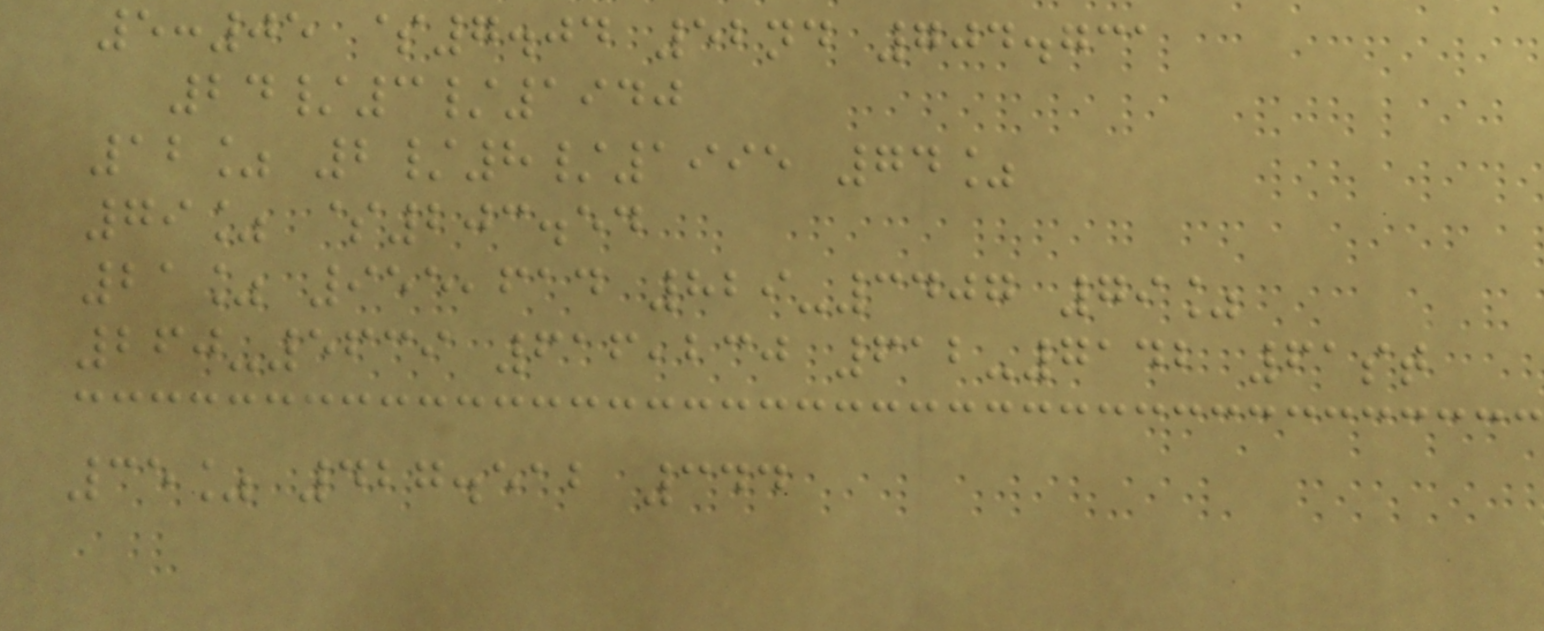5:05 $7.04 52nd 704.731
24/3/1940
12% 2/8/1995 74%
79% $203.54
21% 955,614 829-3407 79%
260-5639 616,230 612-7142 61st
35% 427.512 344
